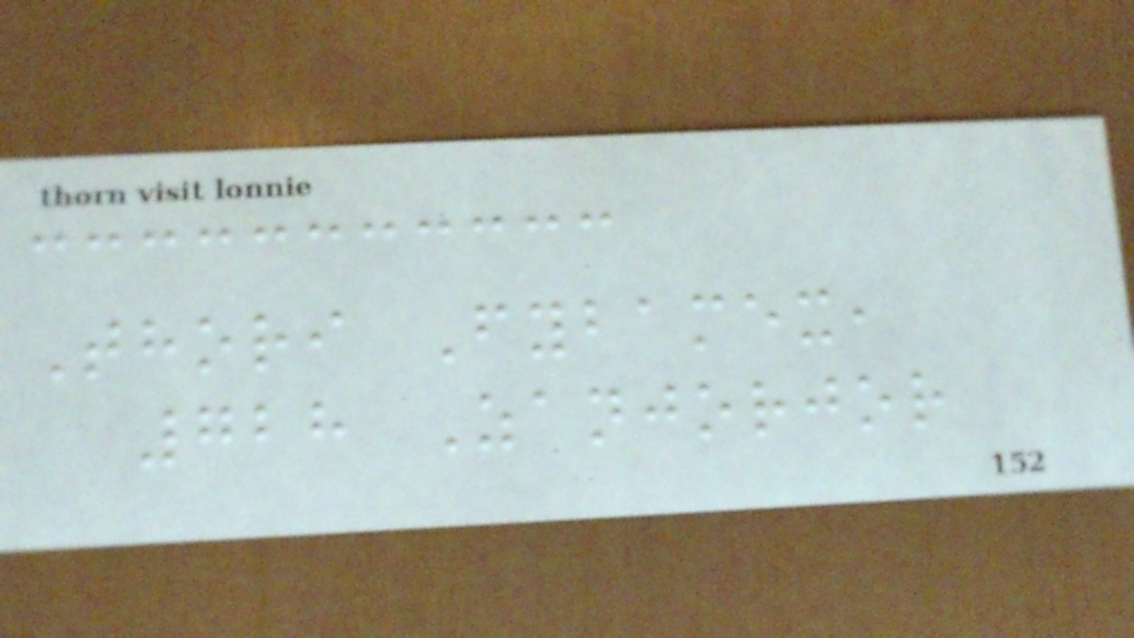Thori Fybamex,
728 Zanjorjor
